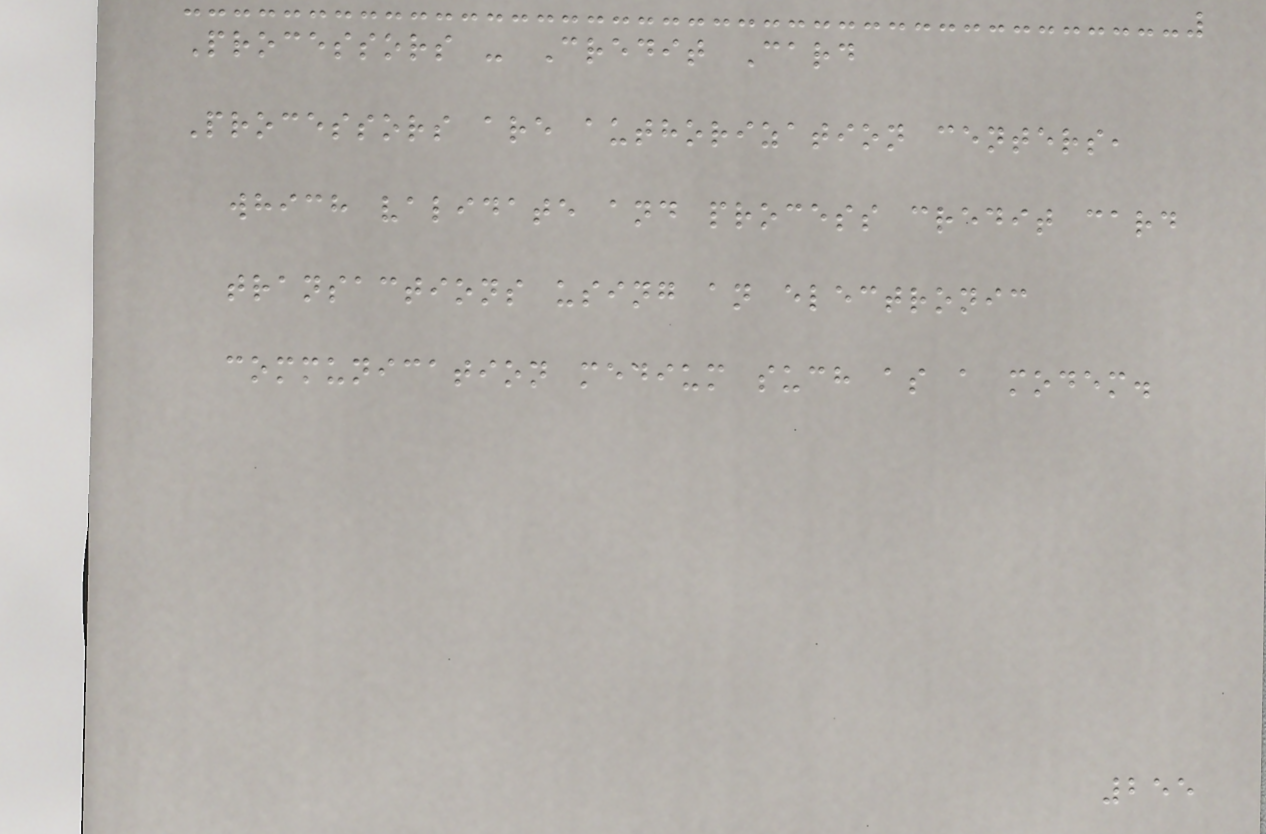Processors - Credit Card
Processors are authorization centers,
which validate and process credit card
transactions using an electronic
communication medium such as a modem.
255
